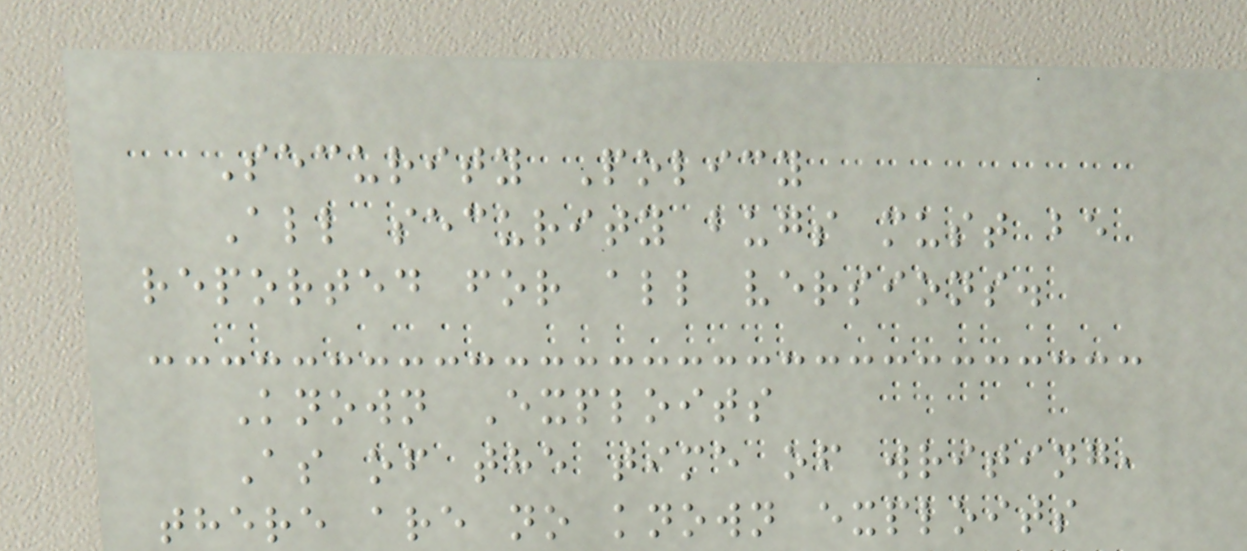Security Policy
All security bugs must be
reported for all versions.
Known Exploits
As of the time of writing,
there are no known exploits
